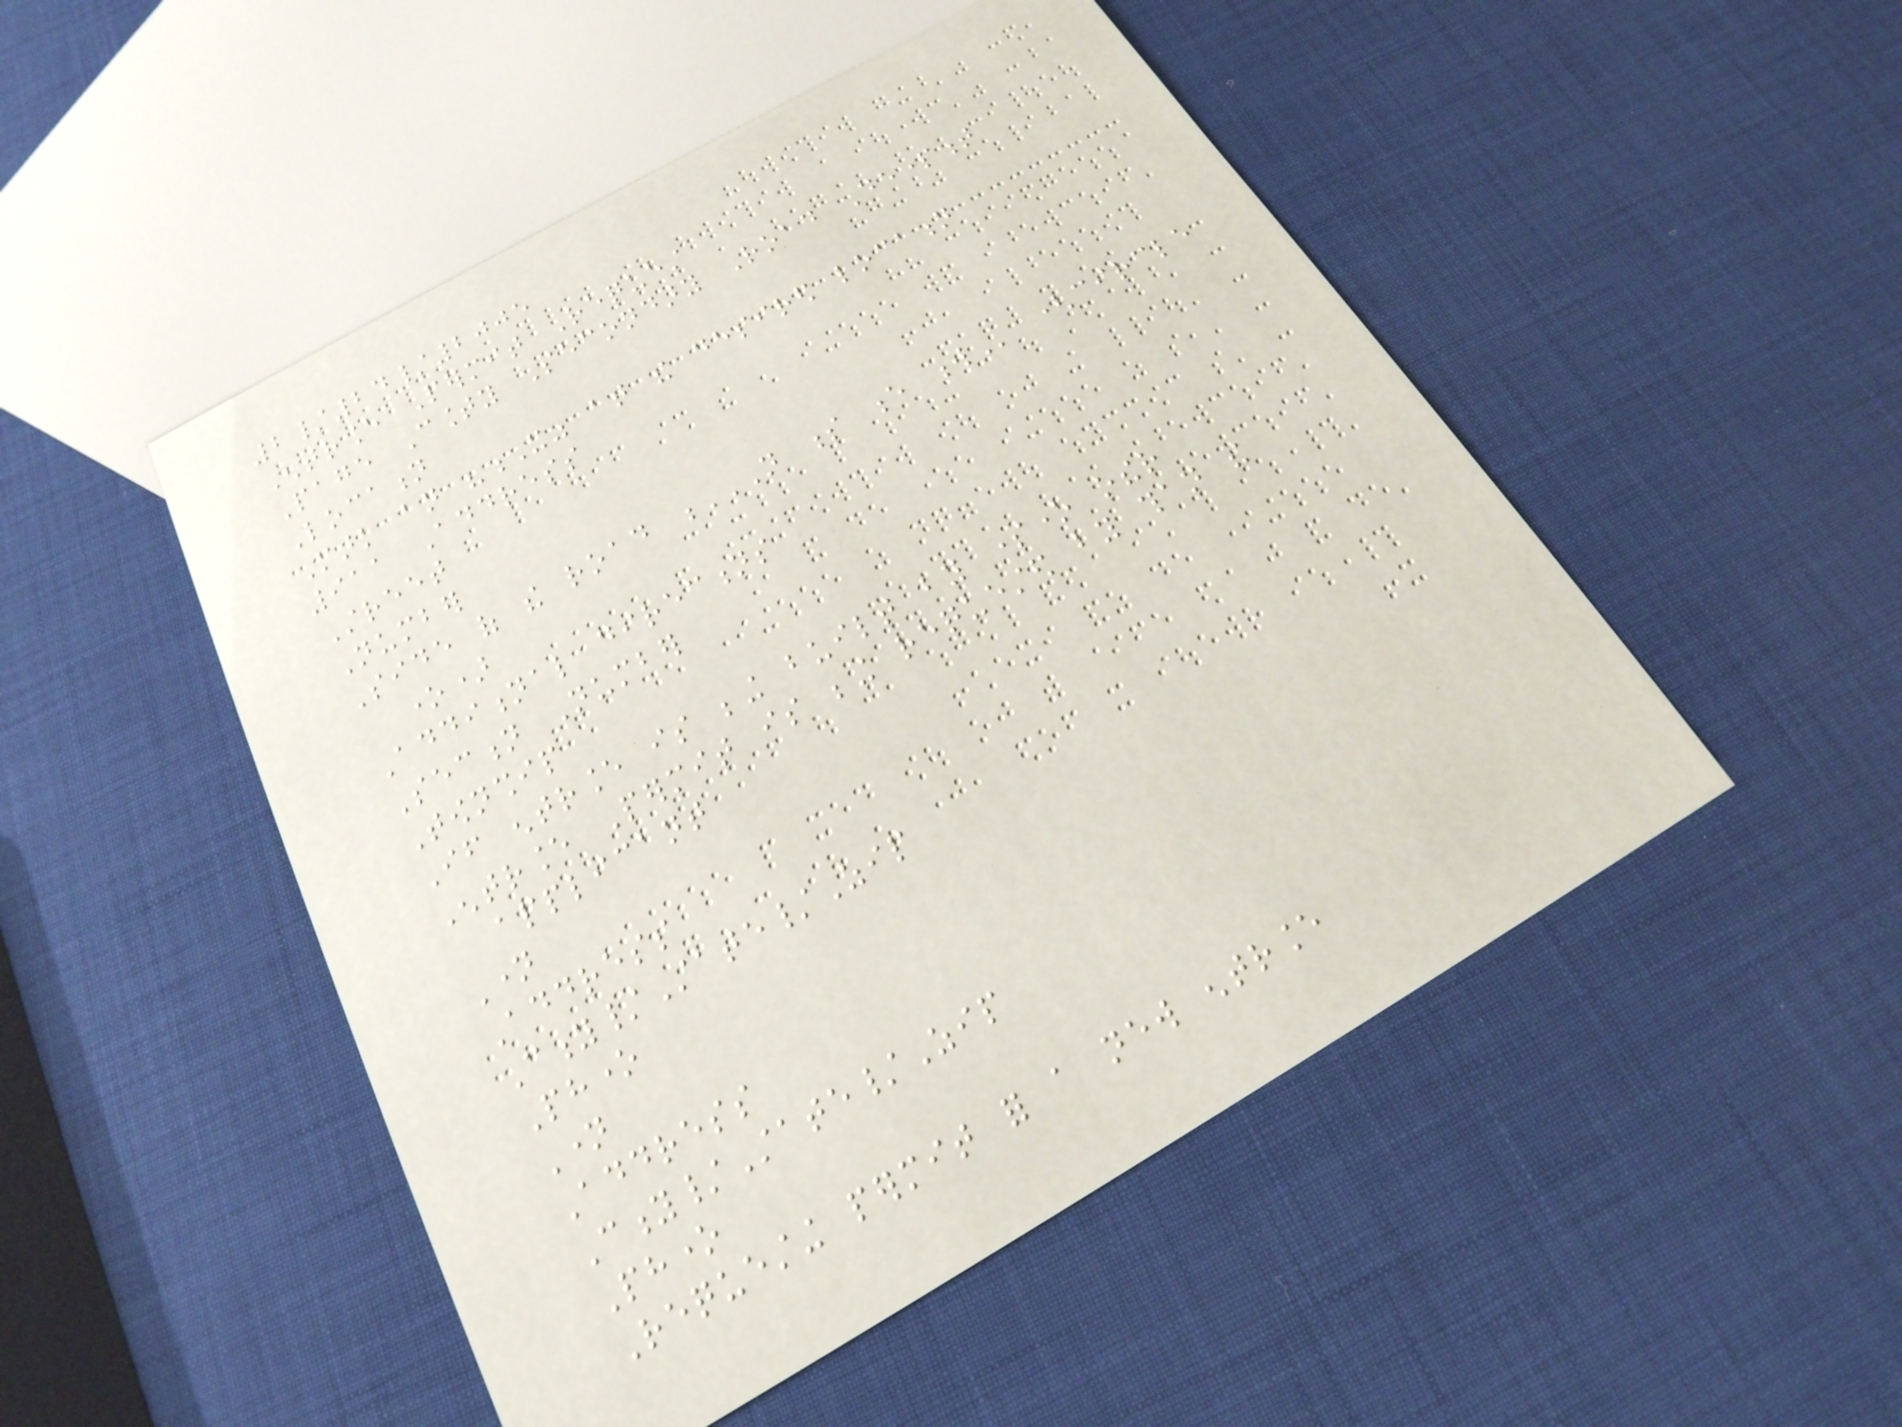2/24/2005
Entrance Permit Request
Page County Secondary Road Department
Location
Mark an "X" at the desired location
911 Address
Street
Number
Side of the road N S E W (circle
one)
Additional directions
Section Number
Township
If entrance is being built by someone other
Entrance Permit is being requested by than the
applicant
Name
Address
City/State/Zip
Phone
Name
Address
City/State/Zip
Phone
Requesting permit for a new entrance
